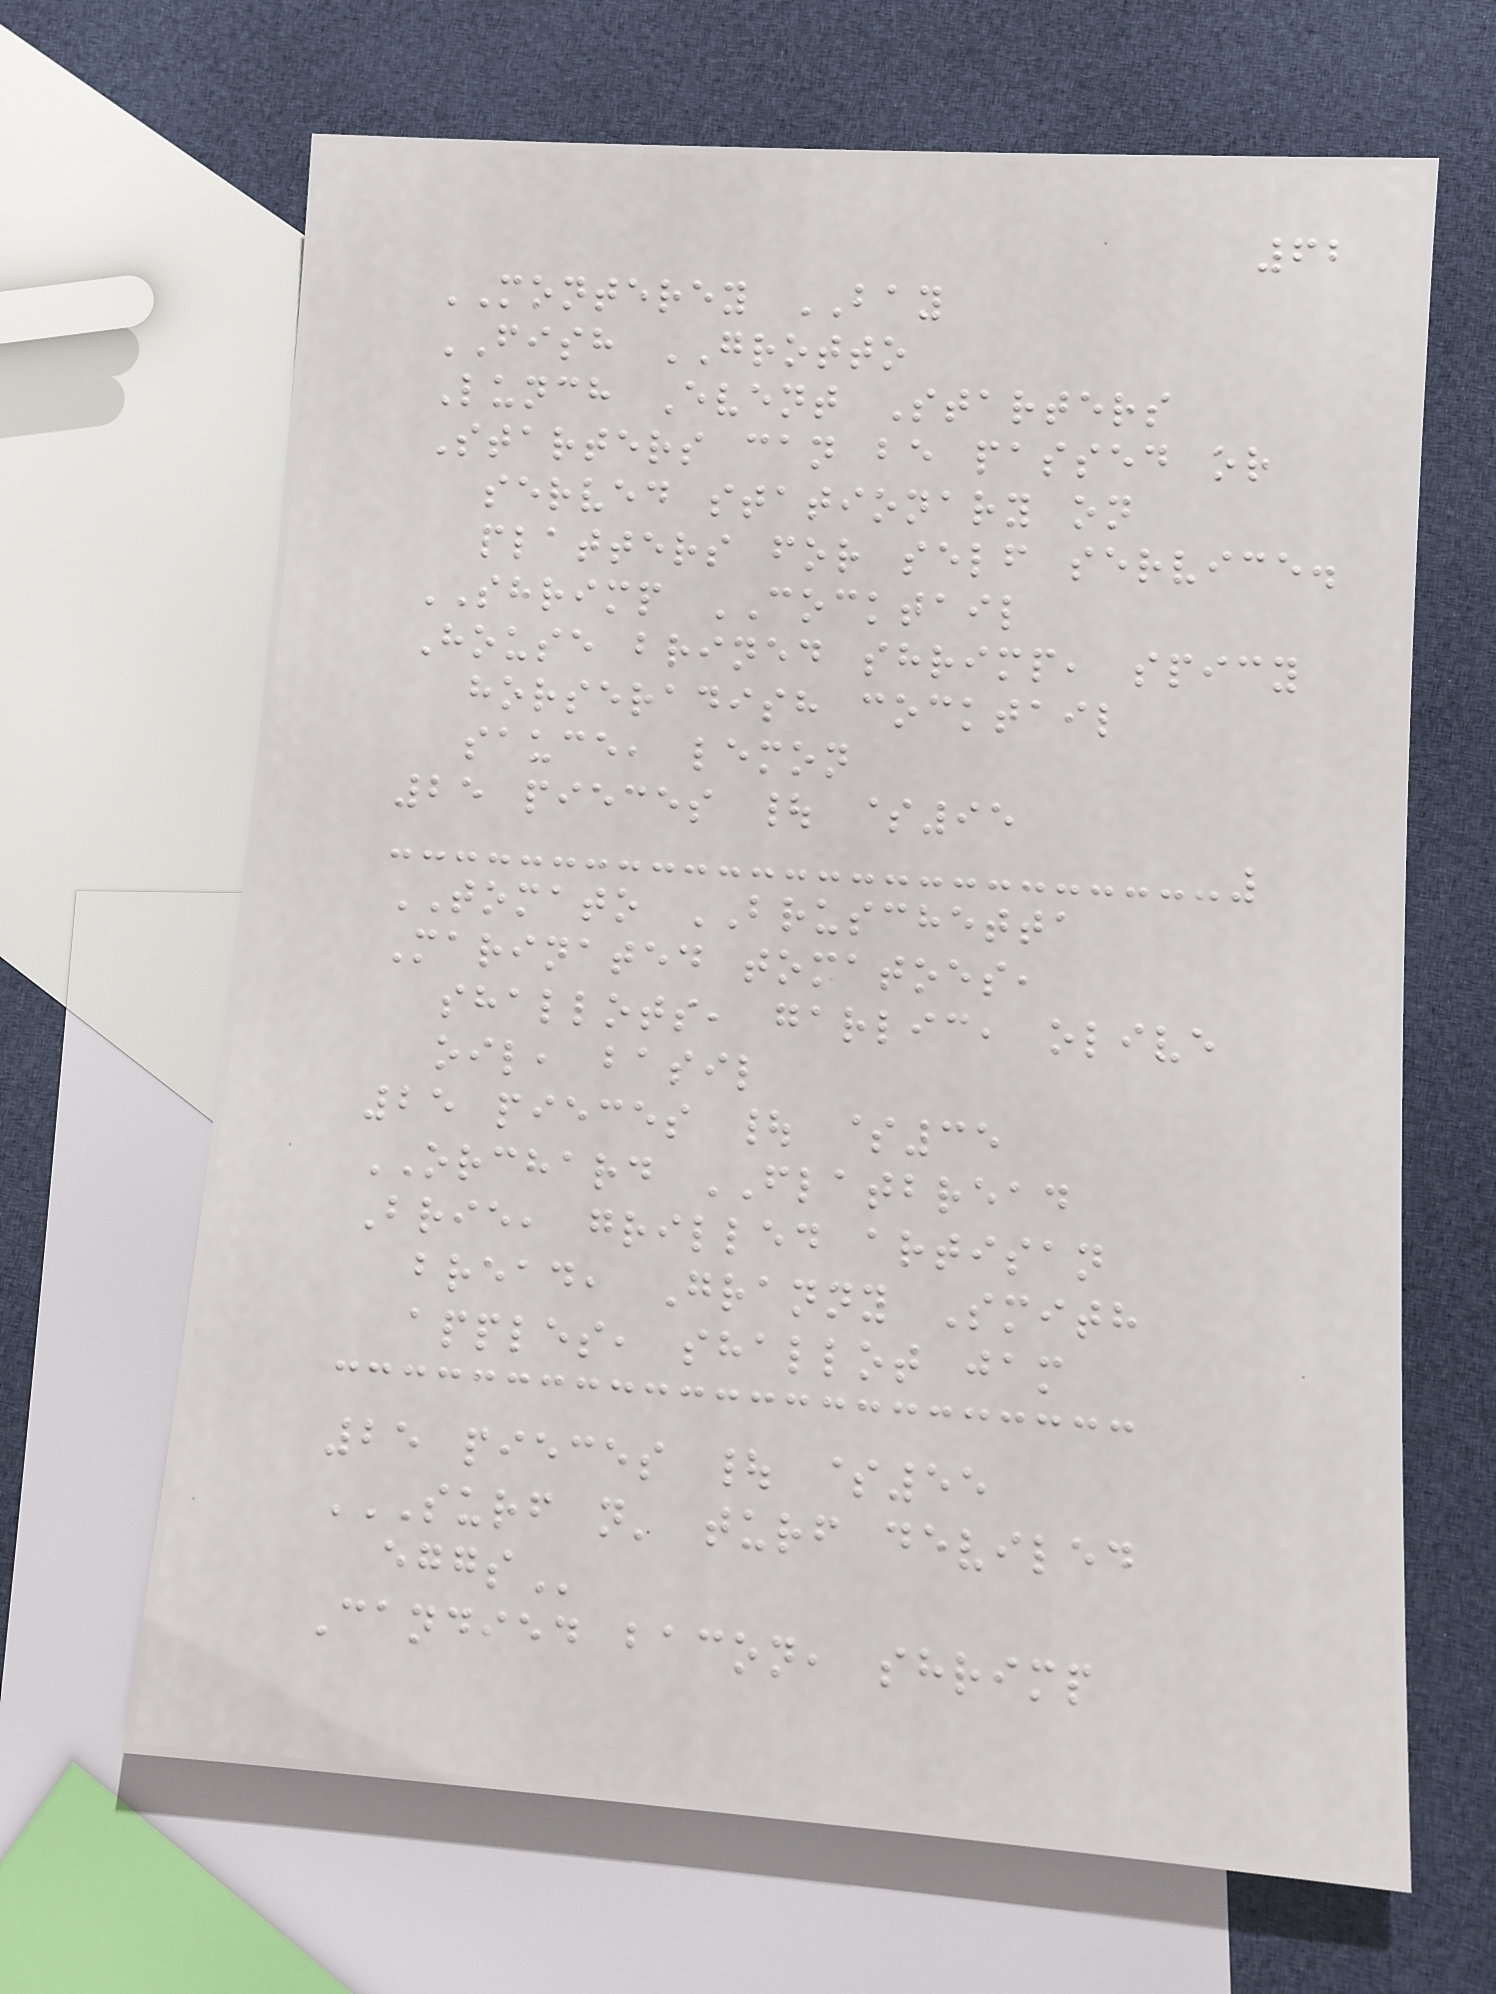62
MONTEREY BAY
FISH GROTTO
Lunch Event Starters
Starters can be passed or
served stationary on
platters for self service.
SHRIMP COCKTAIL
House brined shrimp, spicy
horseradish cocktail
sauce, lemon
25 pieces | $95
TOMATO BRUSCHETTA
Marinated tomatoes,
shallots, garlic, olive
oil, basil
25 pieces | $35
ORCHARD FLATBREAD
Brie, grilled artisan
bread, Granny Smith
apples, shallot jam
25 pieces | $55
SURF N' TURF DEVILED
EGGS
Candied bacon, shrimp
